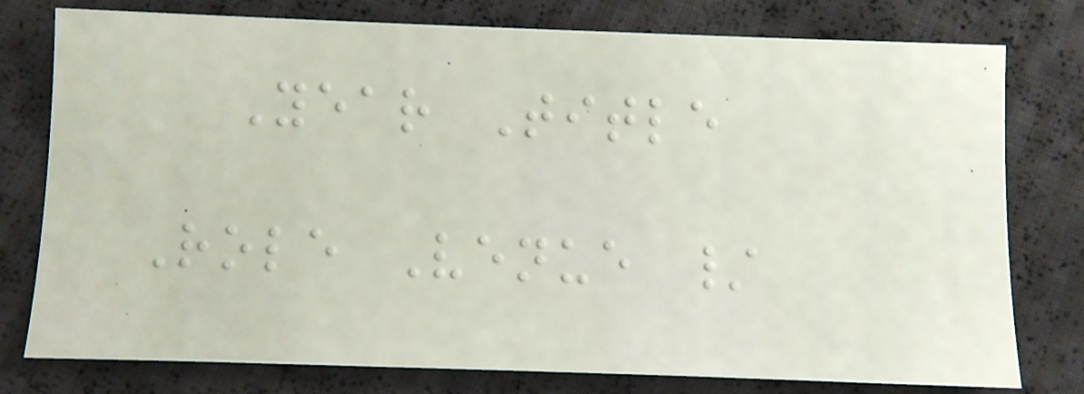Year Title
Role Venue /
